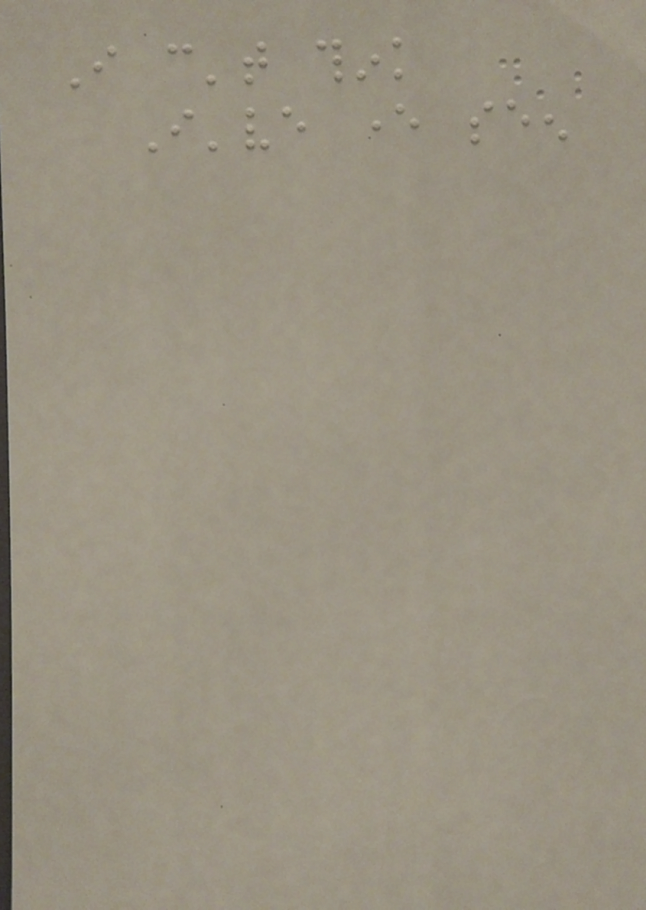I can't think
I've ever seen
